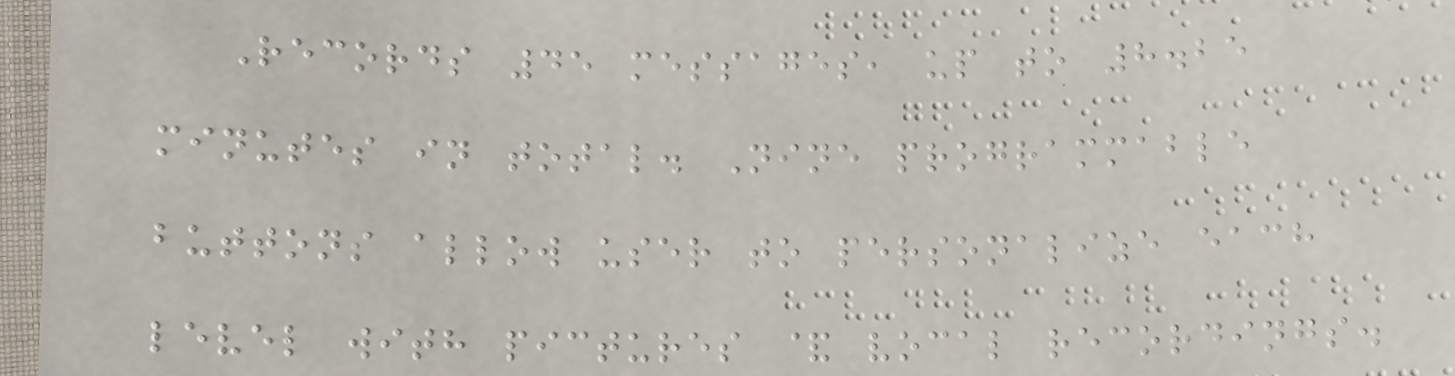Records 45 messages, up to 8.25
minutes in total. Nine programmable
buttons allow user to personalize each
level with pictures & vocal recordings.
